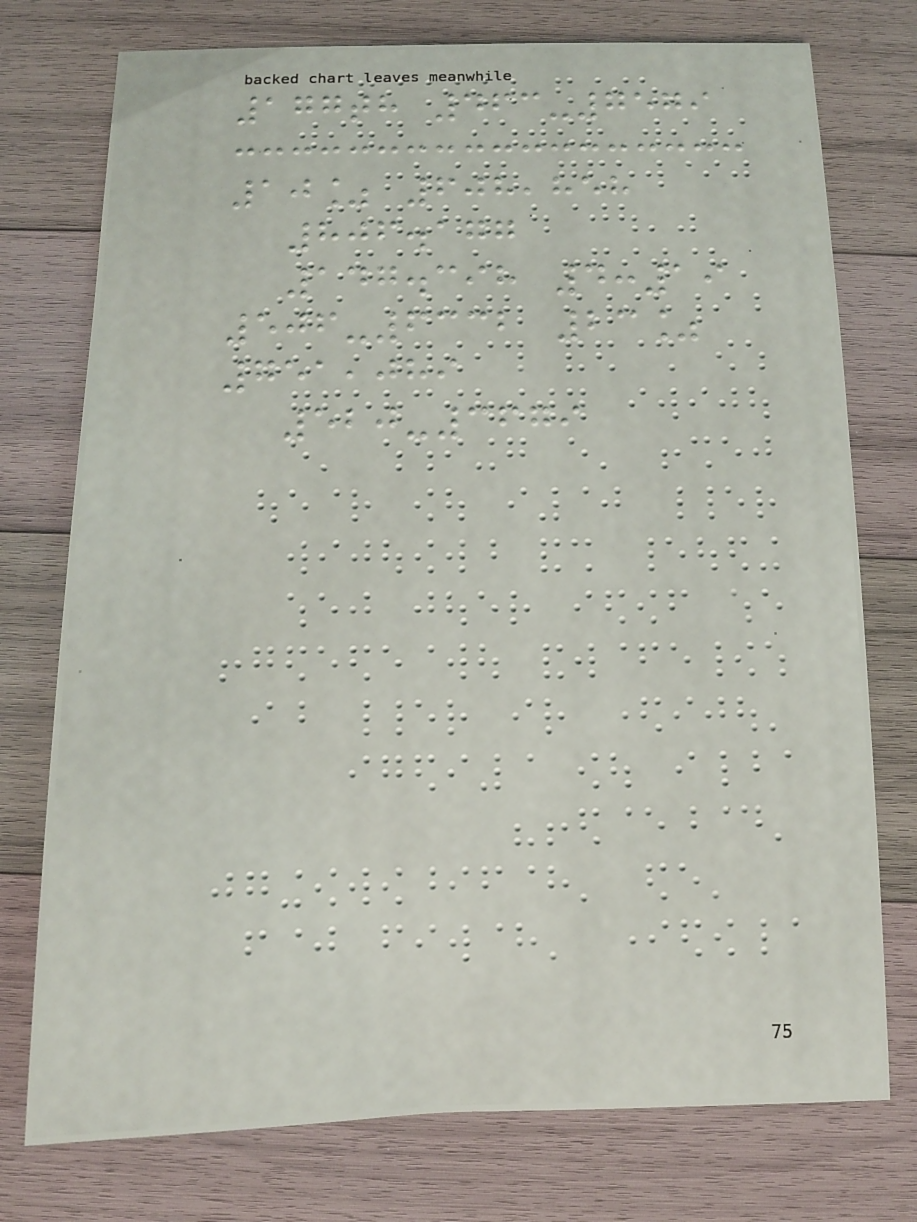177th 463-7579
10% 608,858
806.177
147.398 4:19
506-6332 23%
751,089
520-3679
